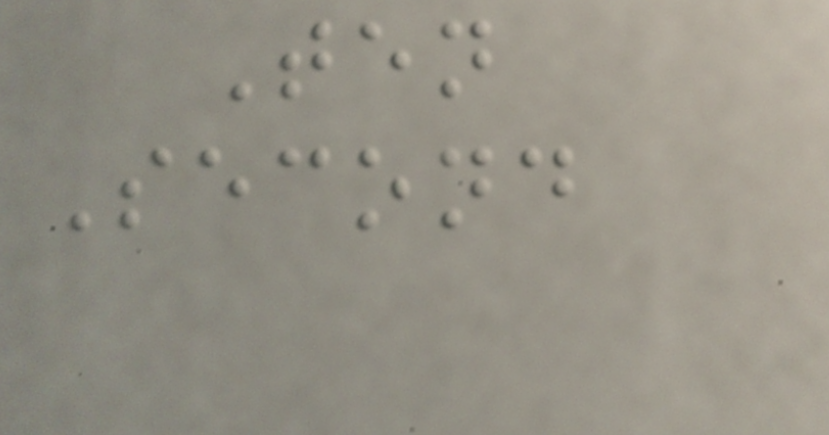Ten
Second
